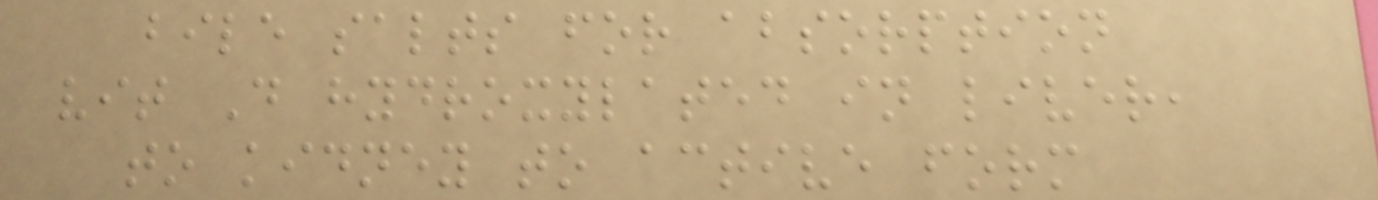bile salts for absorption
vit D hydroxylated in liver,
to kidney to active form
